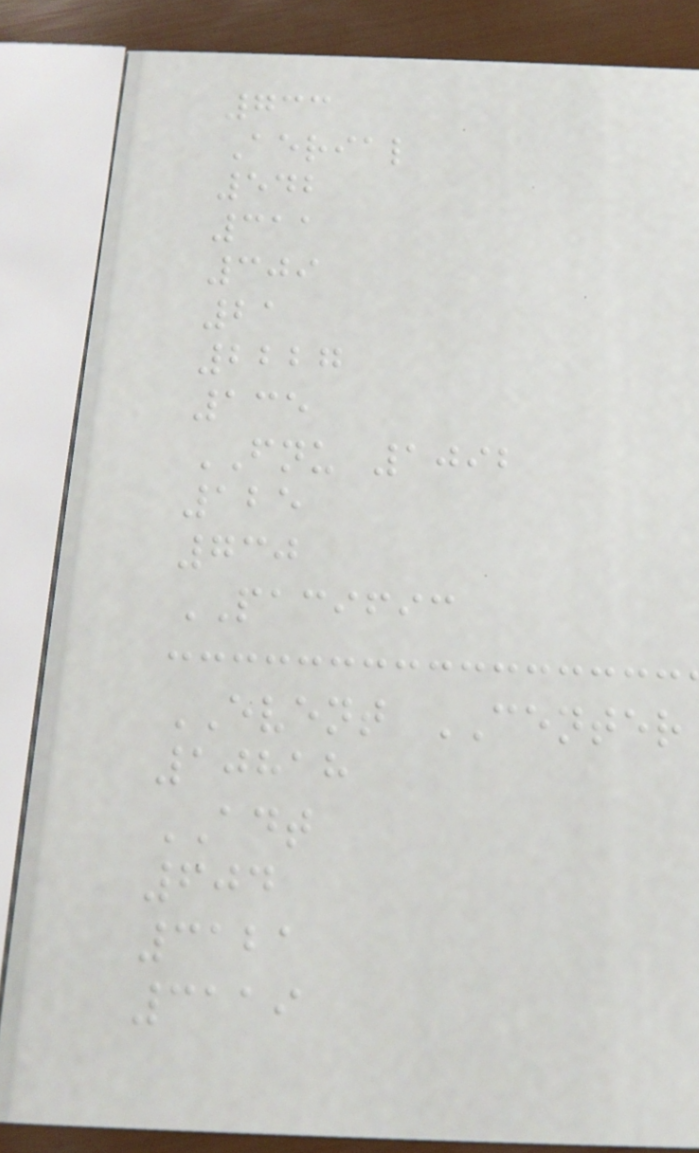733
Aerial
542
311
309
21
2227
135
FNU 1092
125
730
PACIFIC
EVENT CENTER
10818
ADT
604
3121
3119
